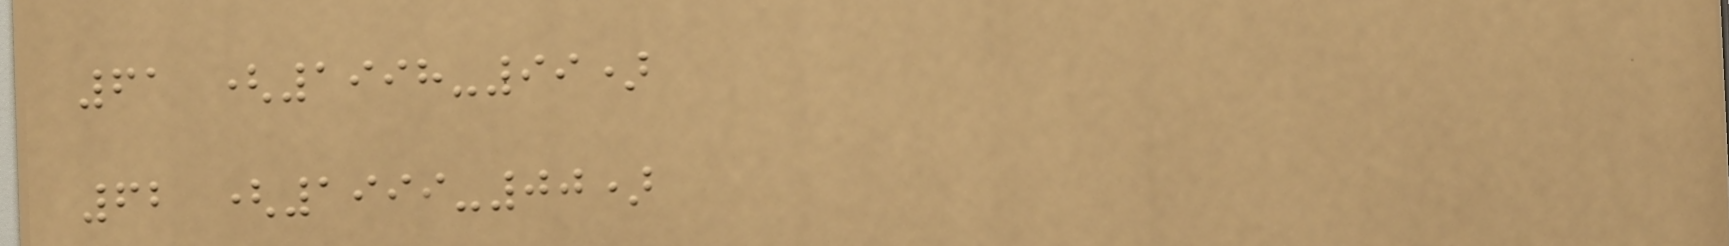61 (1998-99)
62 (1999-00)
